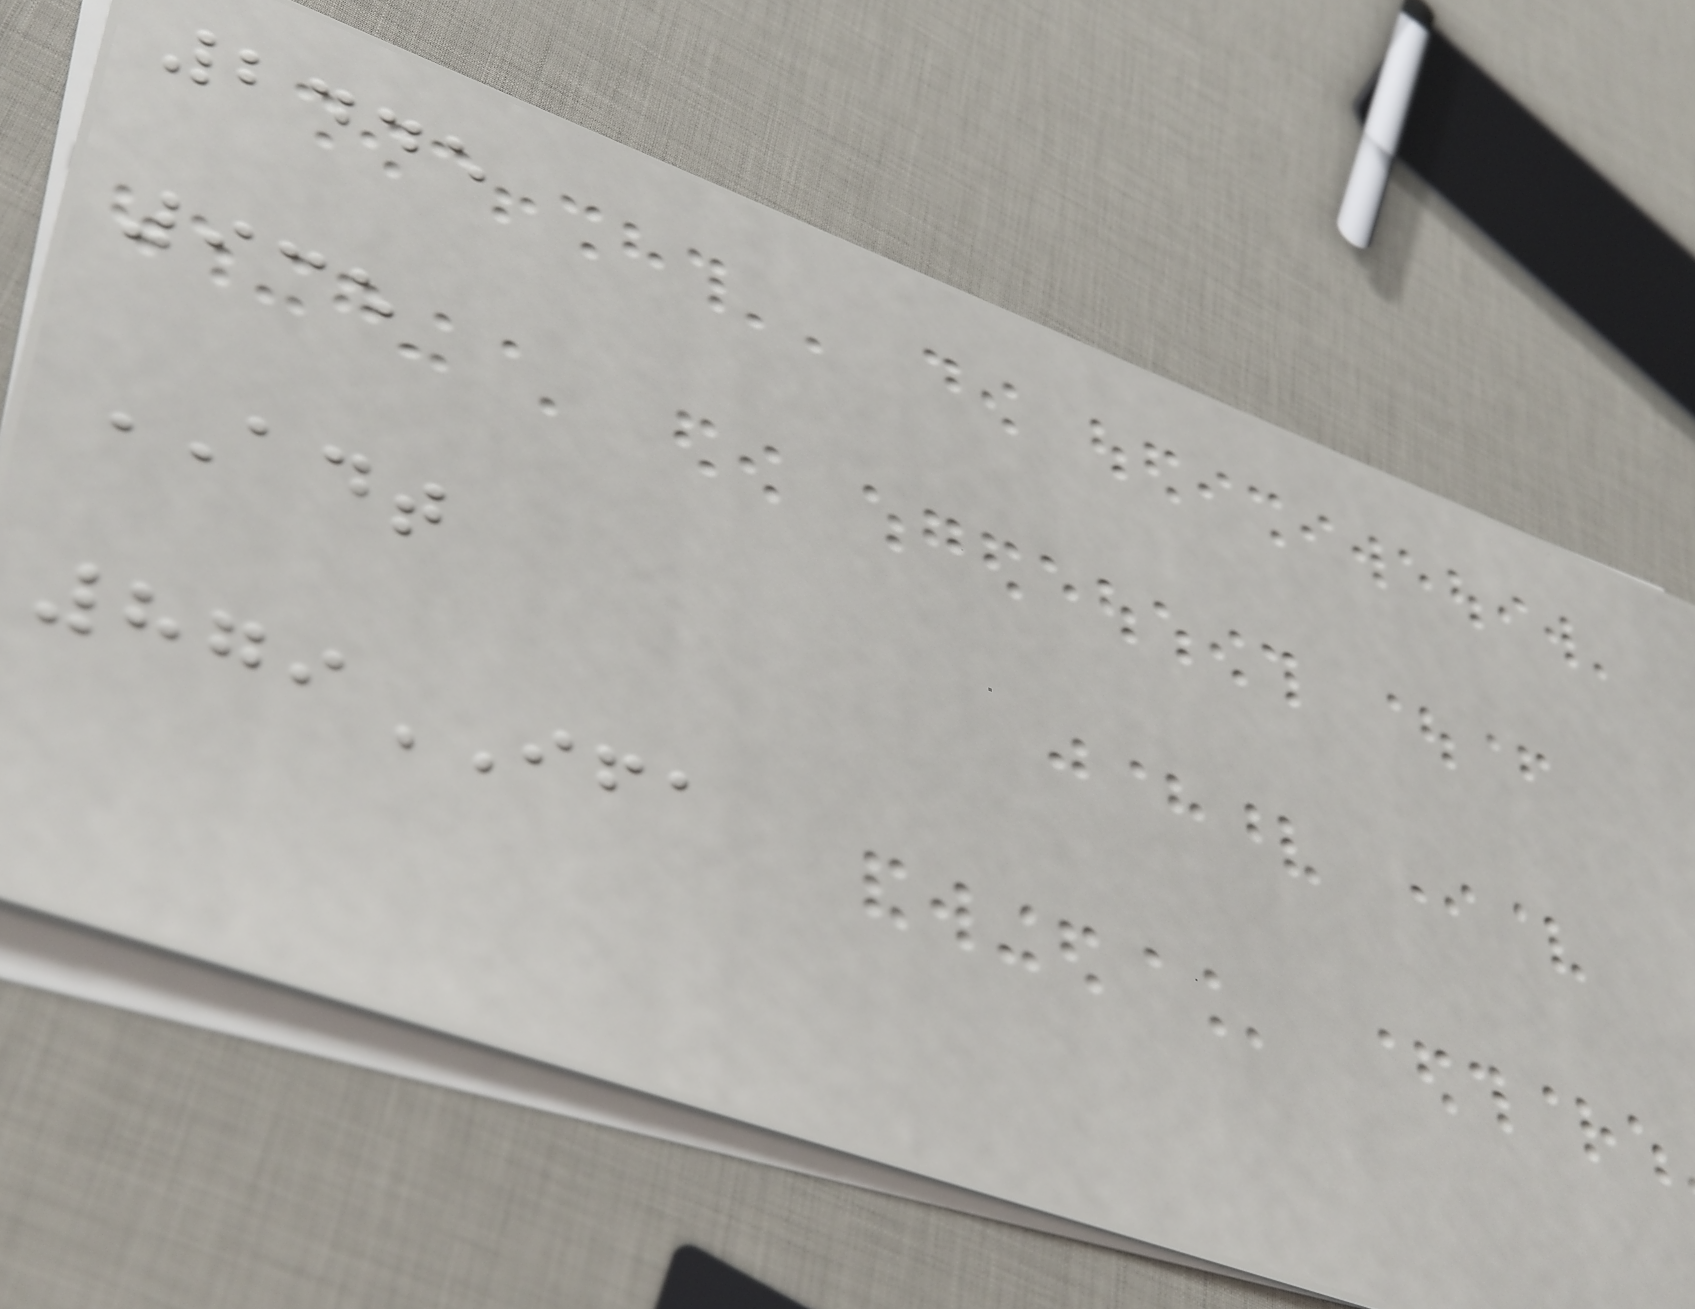2445
935
ADT
879IFA
